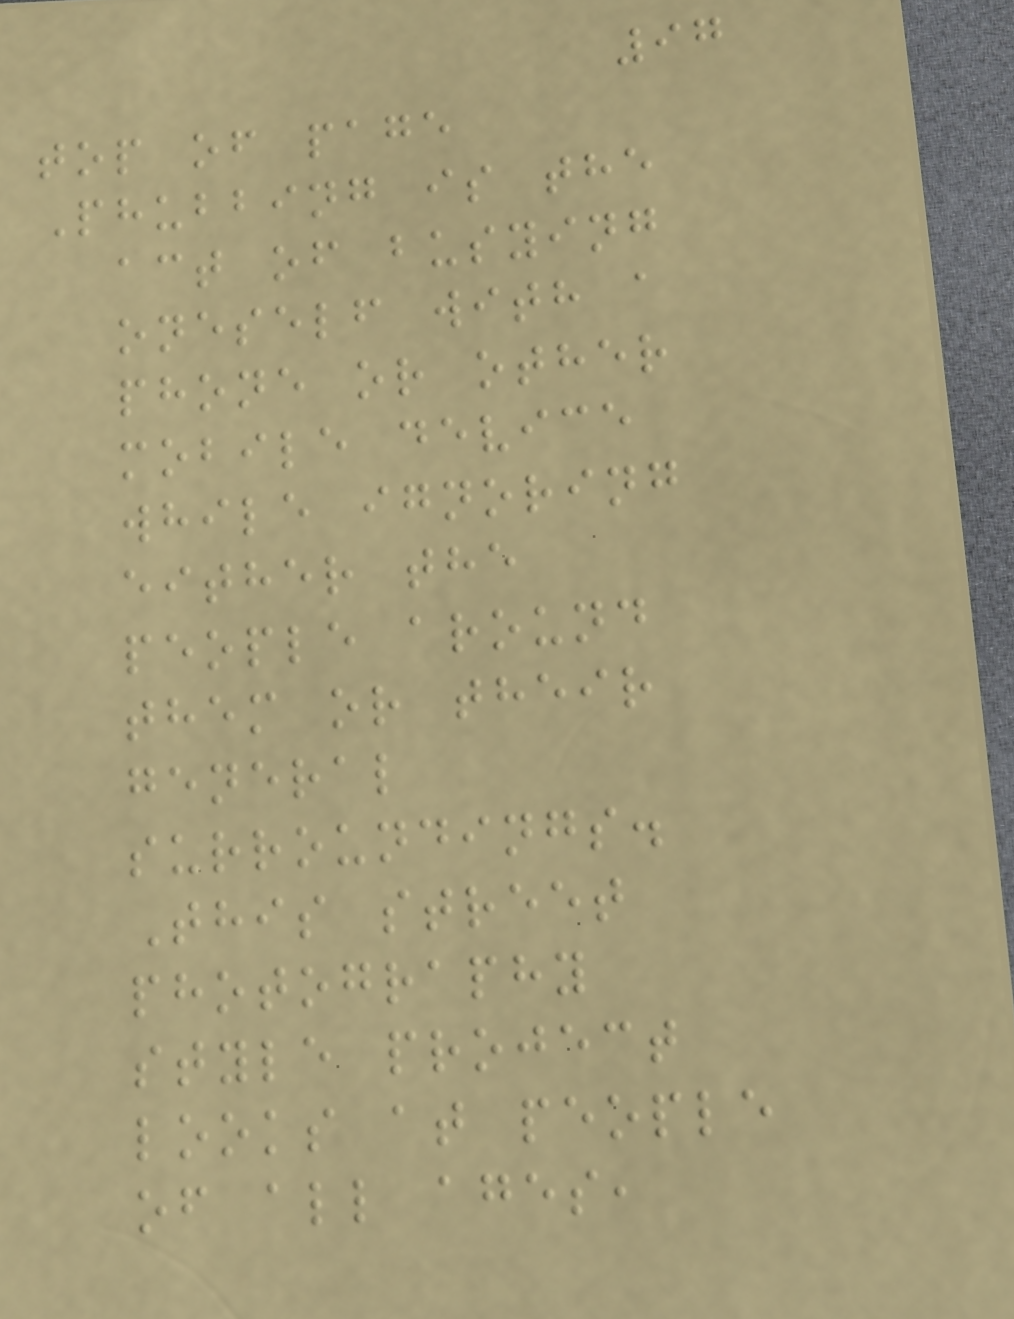97
top of page
Phubbing is the
act of busying
oneself with a
phone or other
mobile device
while ignoring
either the
people around
them or their
general
surroundings.
This street
photography
style project
looks at people
of all ages,
